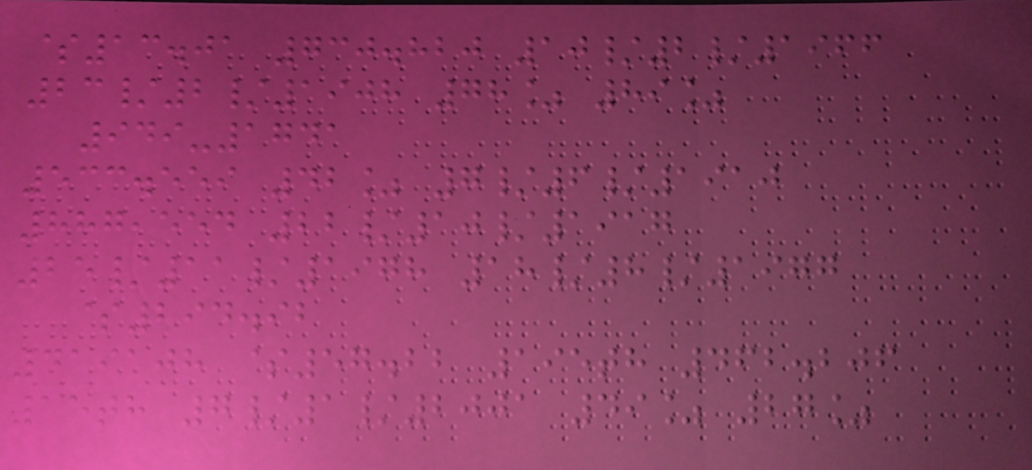$13.01 730.820 10/2/1966
23/2/1908 78% 89%
949-1741
533.559 42% 7/6/1910
887,554 22/10/1917
25/11/1978 18/8/1977
$294.92
419108 $57.22 195th 462.206
15th 7/1/2001 49% 27%
